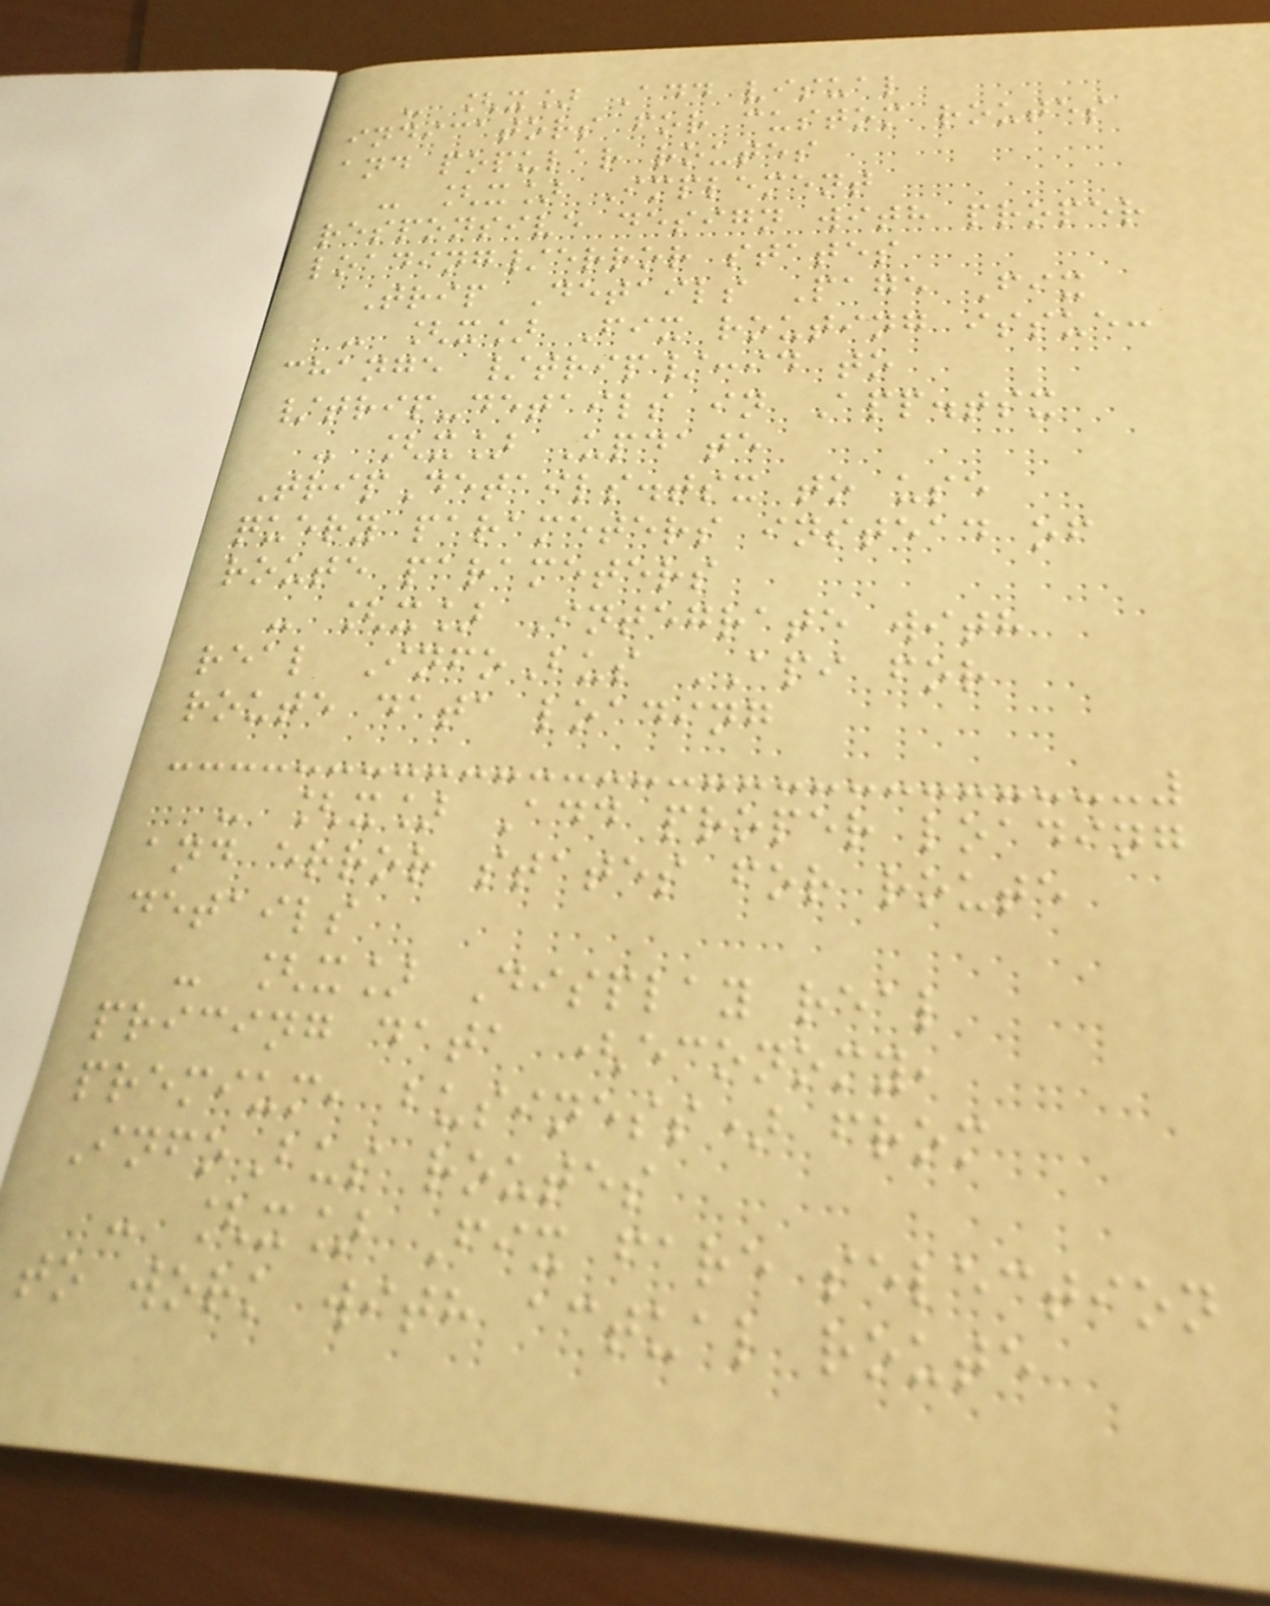- [x] Add visual
indicators for custom routes
and popular routes
- [x] Implement
responsive design with proper
loading/error states
Trip Details Page Fix
- [x] Fix routing issue:
change /trip/:id to
/trip-details in App.tsx
- [x] Update
TripDetails.tsx to use
query parameters instead of
route parameters
- [x] Integrate with
real InfoBus API for
route data loading
- [x] Add proper loading
and error states for route
details
- [x] Display real
pricing data (economy,
premium, business) from
InfoBus routes
- [x] Fix fare selection
to work with actual route
